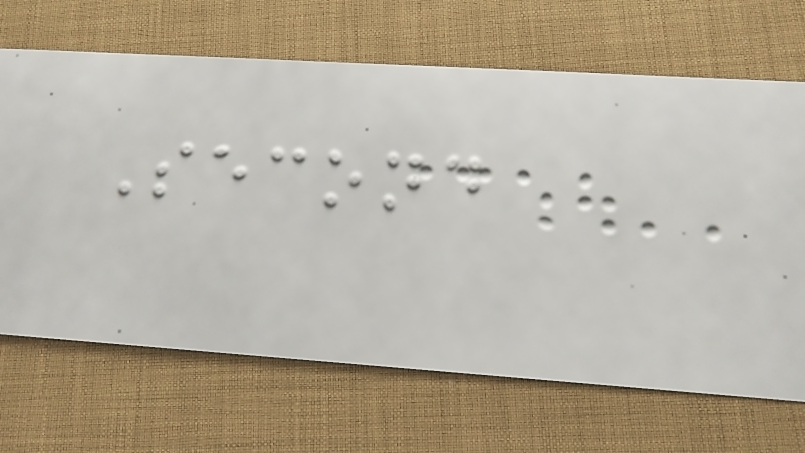Second
